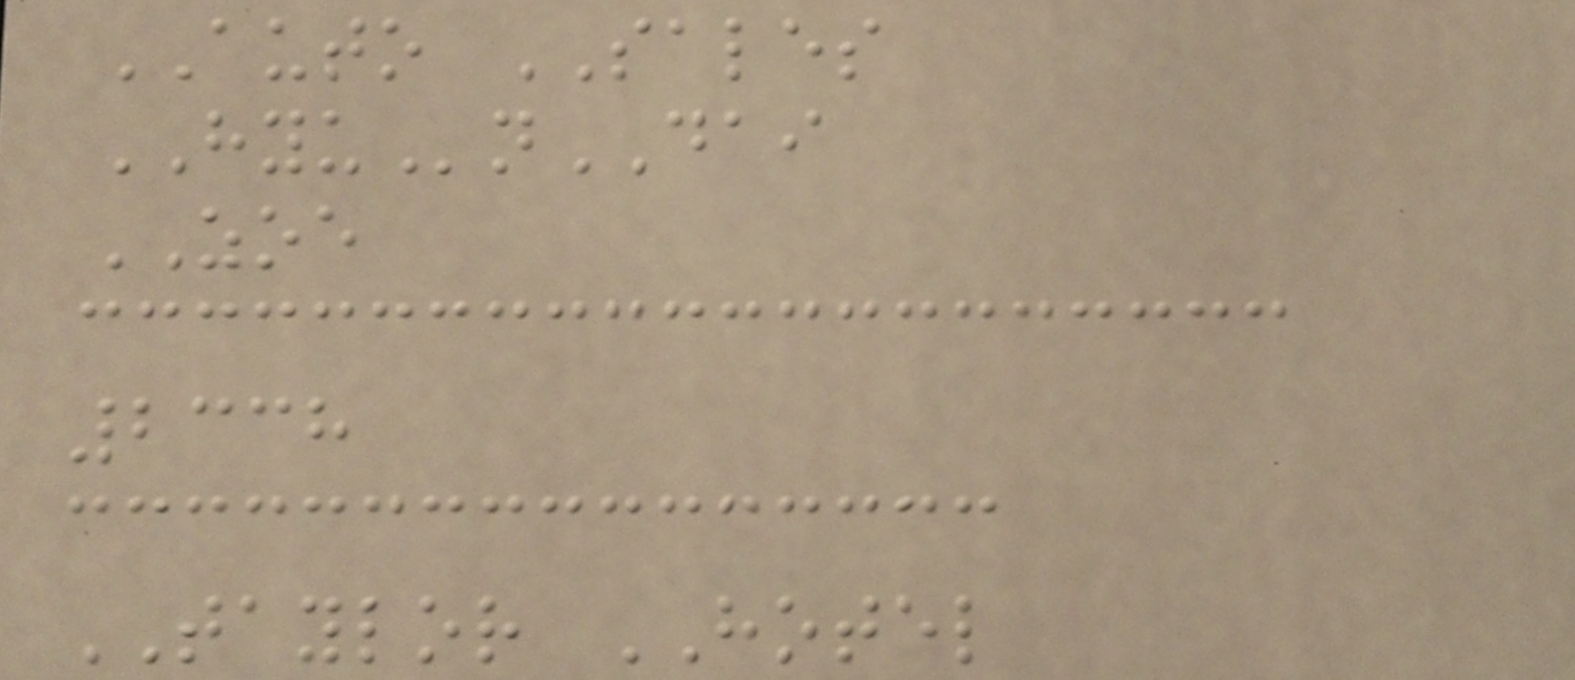AUTO SALES
HYUnDAI
ZOE
2338
TAYLOR HOTEL
